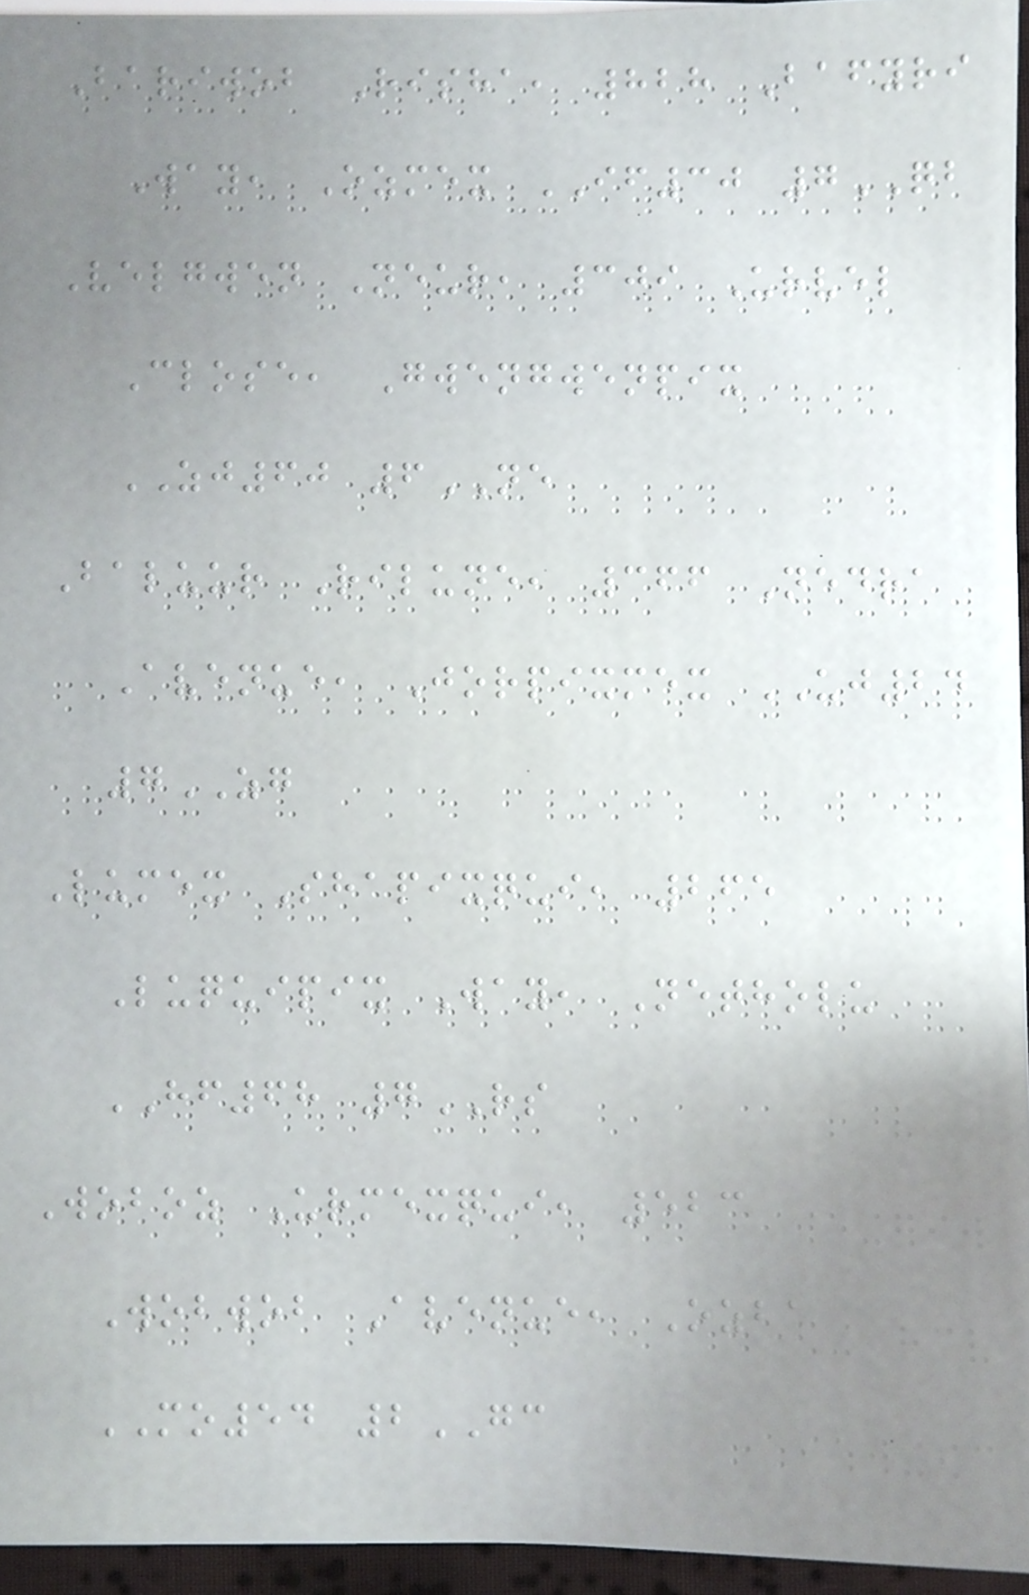Bariwob Risha, 828 Bafyri
Way, Ozmex IF30 7QB
Velgwen Neur, 309 Urvel
Close, Gwengwenpix
ZJ60 6NE
Baluur Rilune, 366 Nedra
Avenue, Jorpixmex UJ24
7ZG
Lumex Shapixqui, 265
Luquipix Way, Netholu
HF68 7RS
Woboz Urmexqui, 523
Wobwob Avenue, Ozba
MO54 2GC
